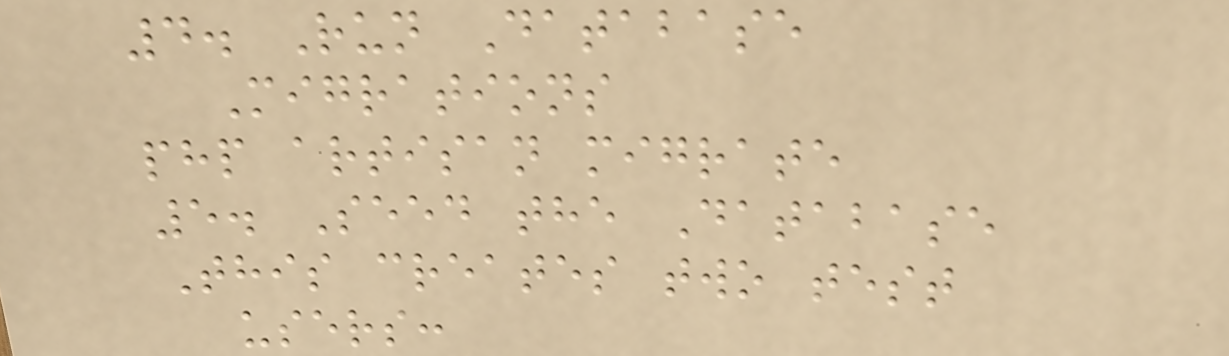4. Run Database
Migrations
php artisan migrate
5. Seed the Database
This creates two test
users:
